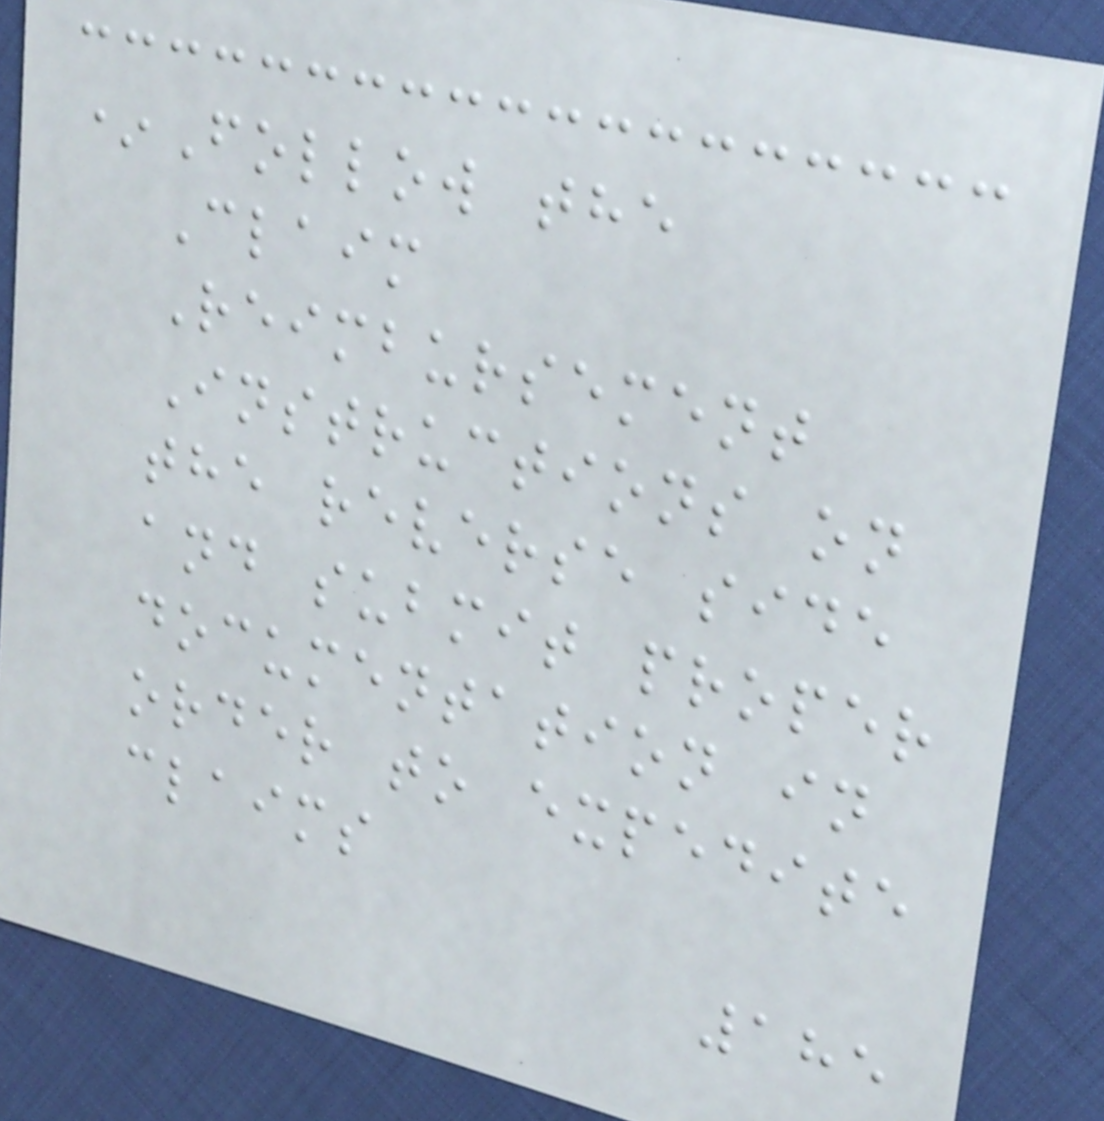*Follow the
Claim
Reimbursement
Instructions on
the reverse side
and submit proper
documentation in
order to expedite
claims
185
